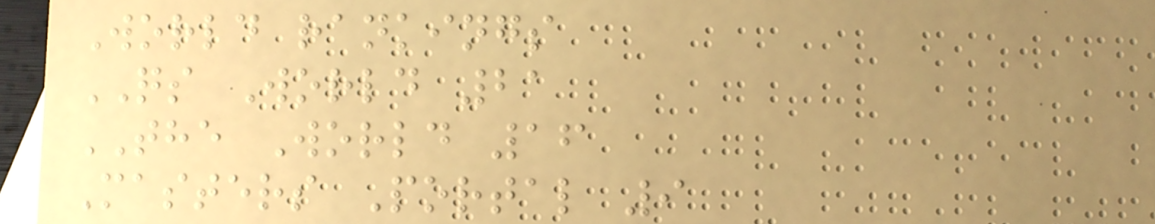World rankings
QS World 21
THE World 16
Masters Portal 9
